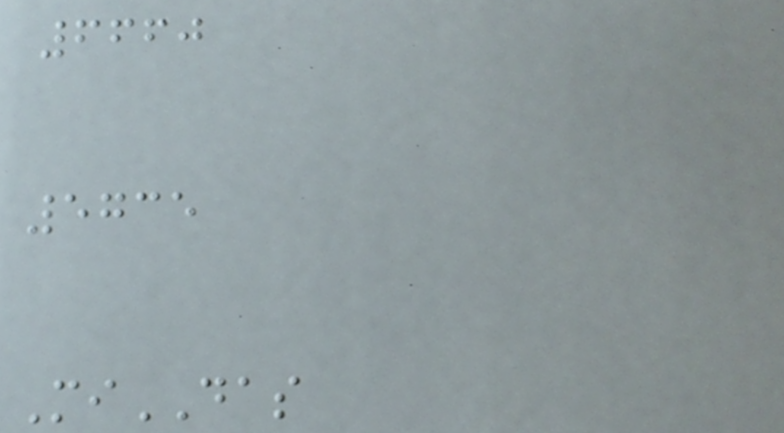6660
5735
MiDAS
